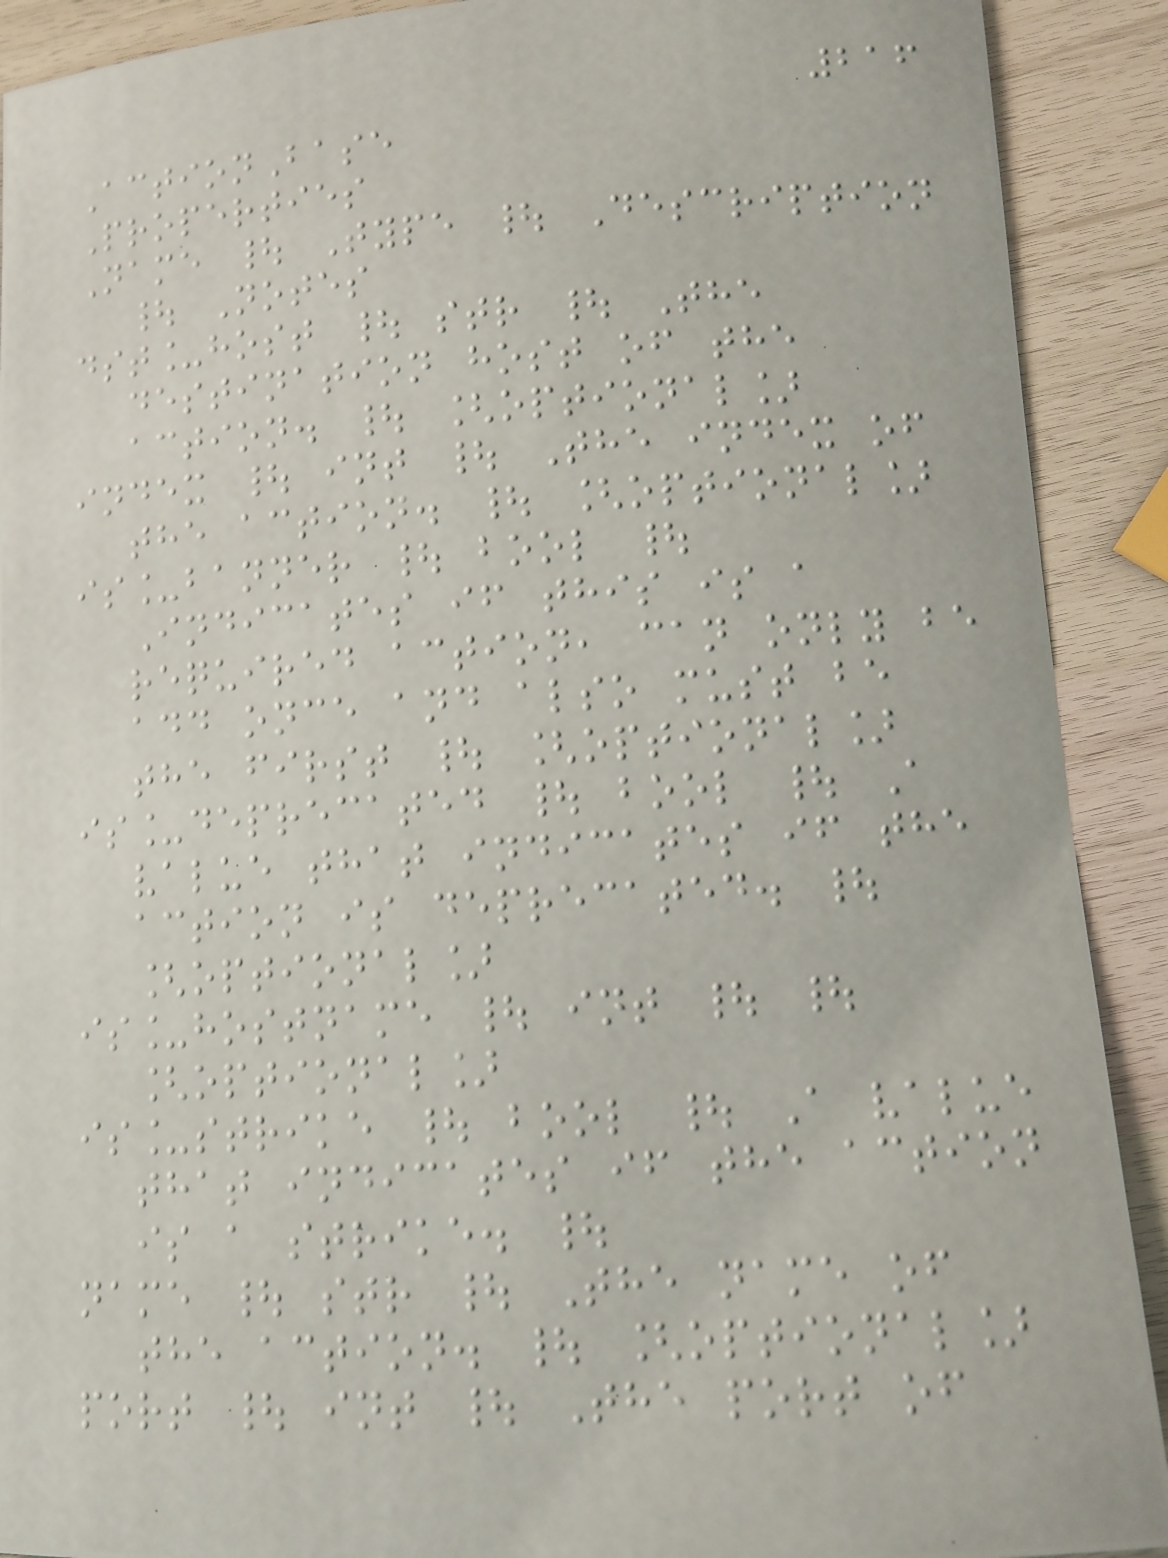216
ActionBase
Properties
Name | Type | Description
| Notes
dst_host | str | The
destination host of the
action. | [optional]
index | int | The index of
the action. | [optional]
is_banner | bool |
Indicates if this is a
required action, can only be
add once and also must be
the first | [optional]
is_deprecated | bool | A
value that indicates if the
action is deprecated. |
[optional]
is_hostname | int | |
[optional]
is_strike | bool | A value
that indicates if the action
is a strike. |
name | str | The name of
the action. | [optional]
port | int | The port of
